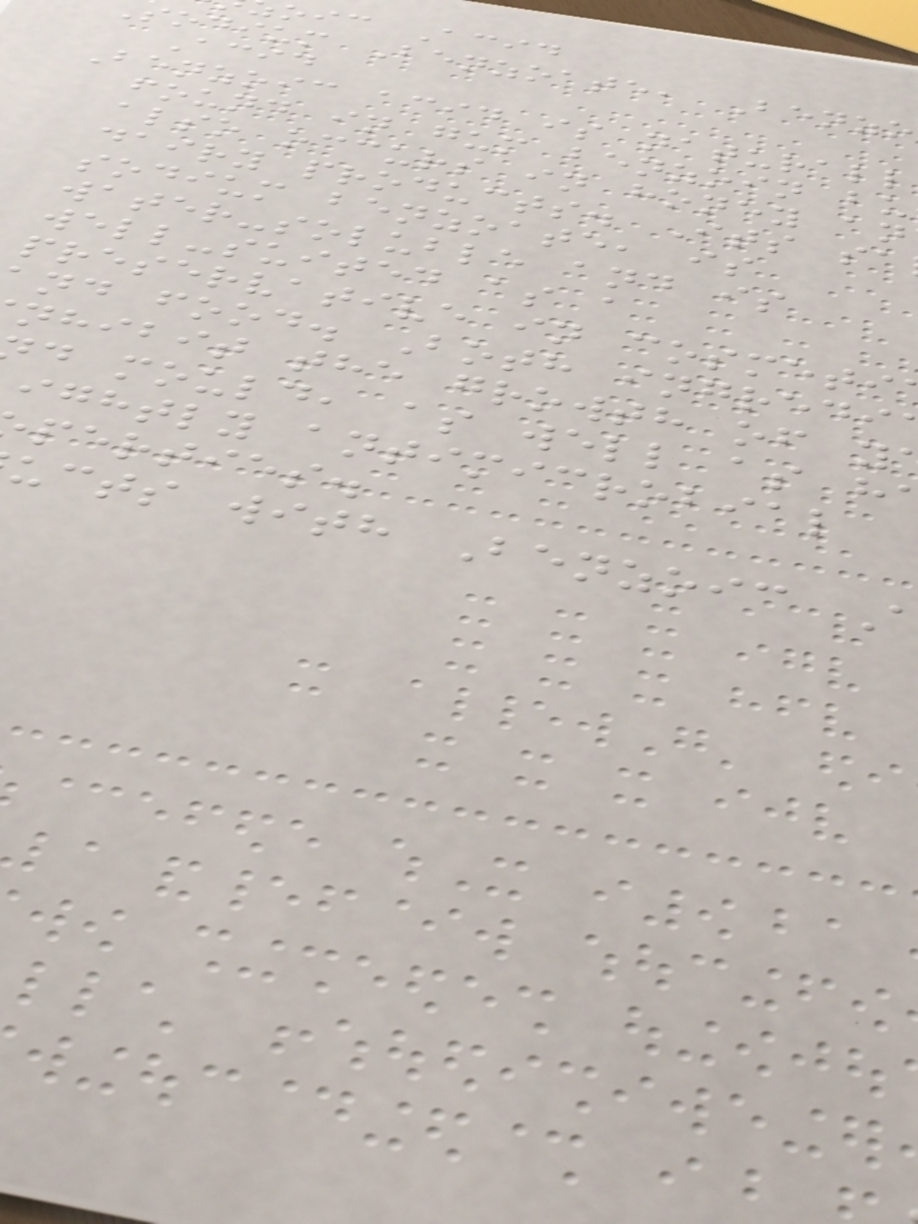oic Acid
sodium Benzoate, Benzo
Acid
Benzoic acid is naturall
found in gum benzoin bu
also occurs in honey an
dairy products. Its sa
sodium benzoate, is
water-soluble and is
well-suited as a
preservative in cosmeti
nd food. Both ingredi
nhibit the growth of y
d mould, as well as h
ightly antimicrobial
perties.
ucts with Benzoic
